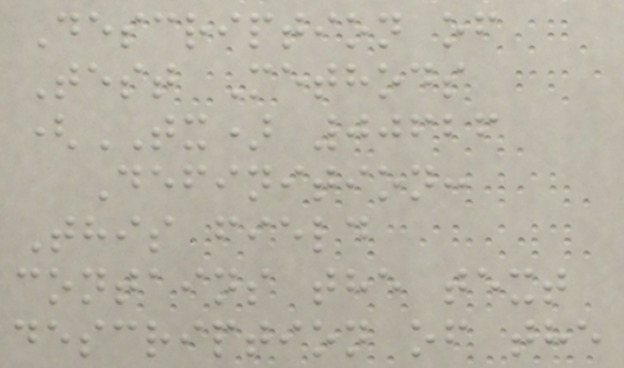Description of
Test Methods
(TX) 00626
Definition:
This field
contains the text
description of the
